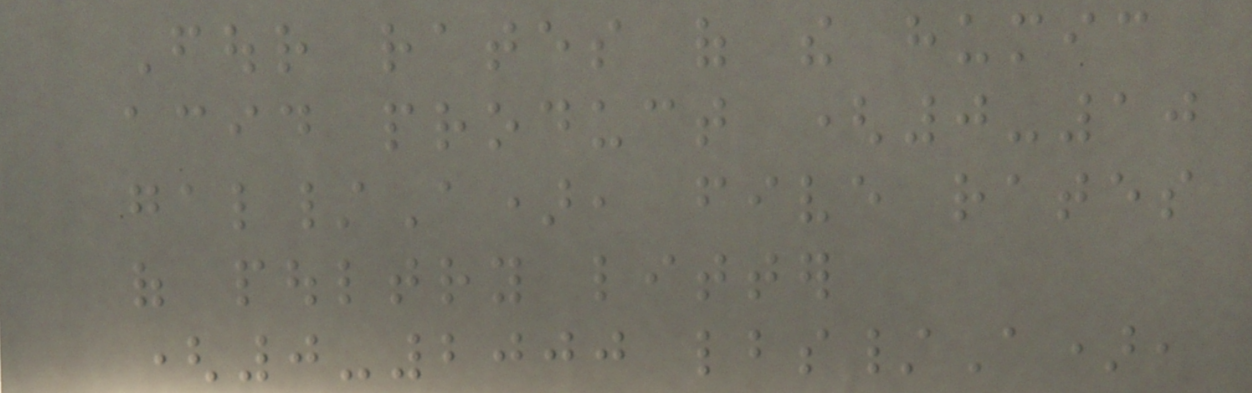Four rates of the humic
acid product (0-10
gal/A), five rates
of poultry litter
(0-2000 lbs/A),
